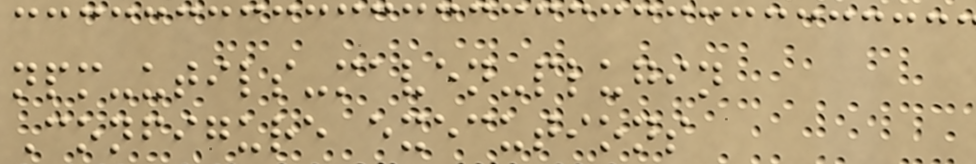npm-utils-maven-plugin
Configure executions
